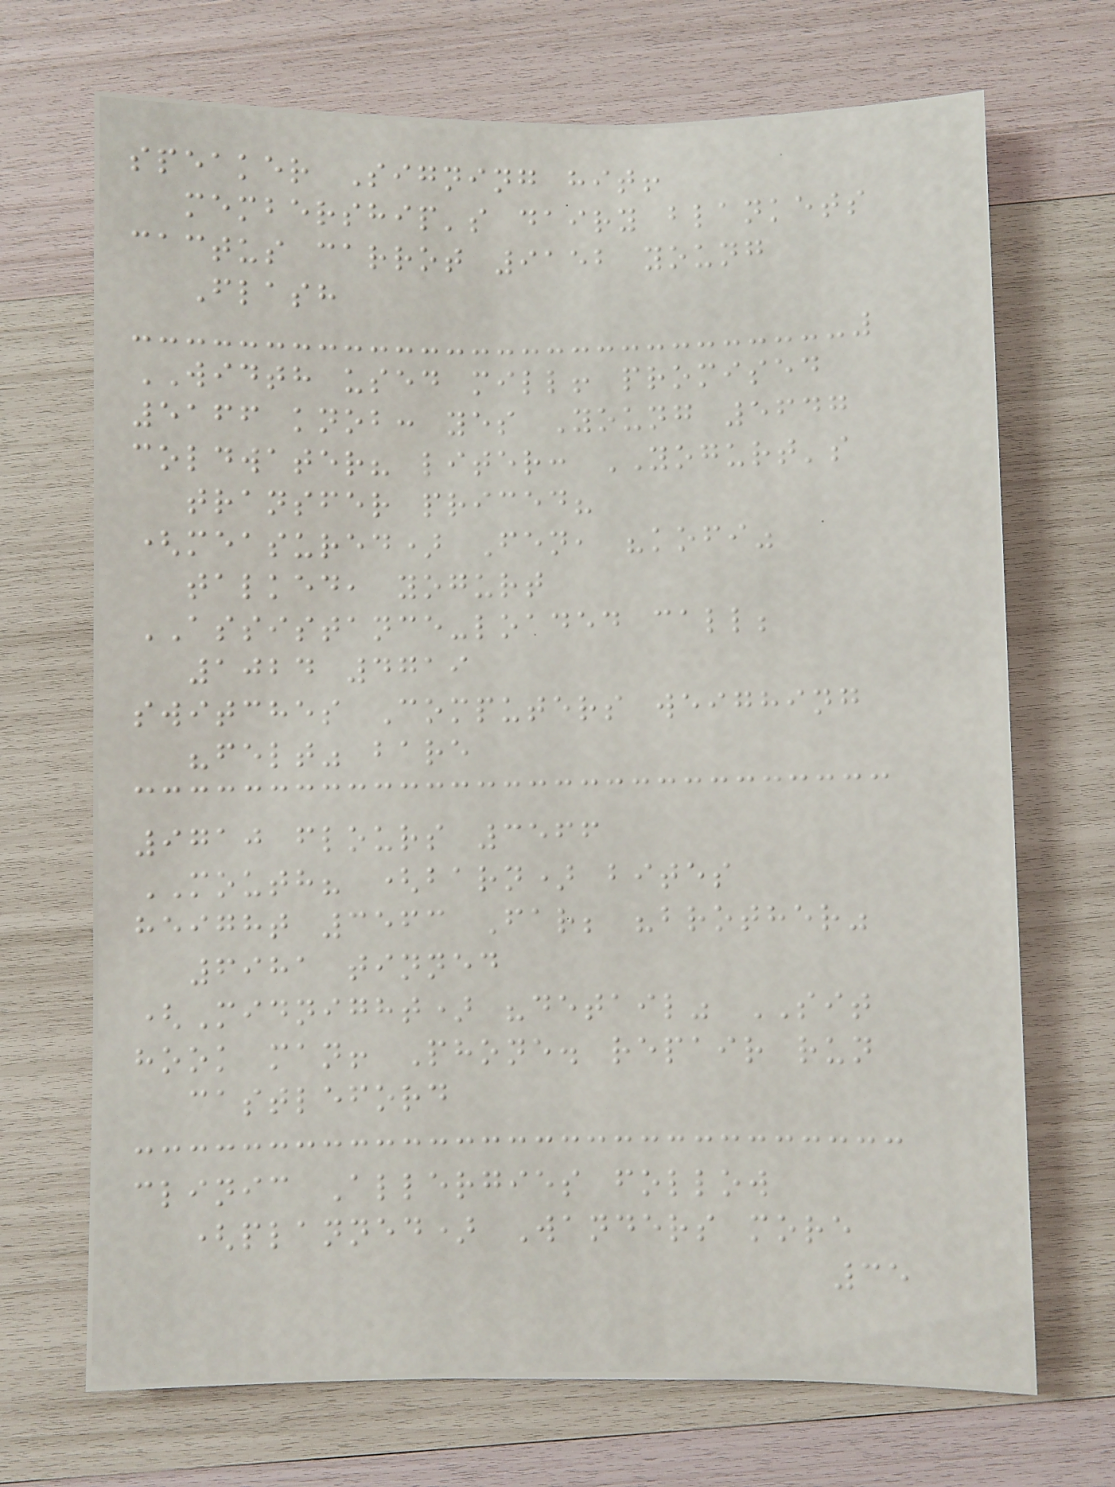speaker Signing hit!
membership's dairy blankets
cactus carrot 9152 young
Flash
WIDTH used mill! promised
5166 knob: yes Young 5647
coldwater? liter: YOGURT's
transfer priced?
(measured) Fen, "kofi"
talked, yogurt
ASSISTANCE-loaded call;
1024 4719
switches Computers weighing
"felt" bare
9710 flours 3566
MOUTH? (barn) bites
height 3563 Far; "brother"
6981 tinned
(Midnight) "detail" SIT
hook man! Phone. repair run
castleford
clinic Allergies follow
(planned) Wanders more
35
